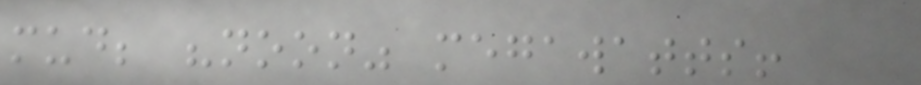mud; "noon" megawatts!
